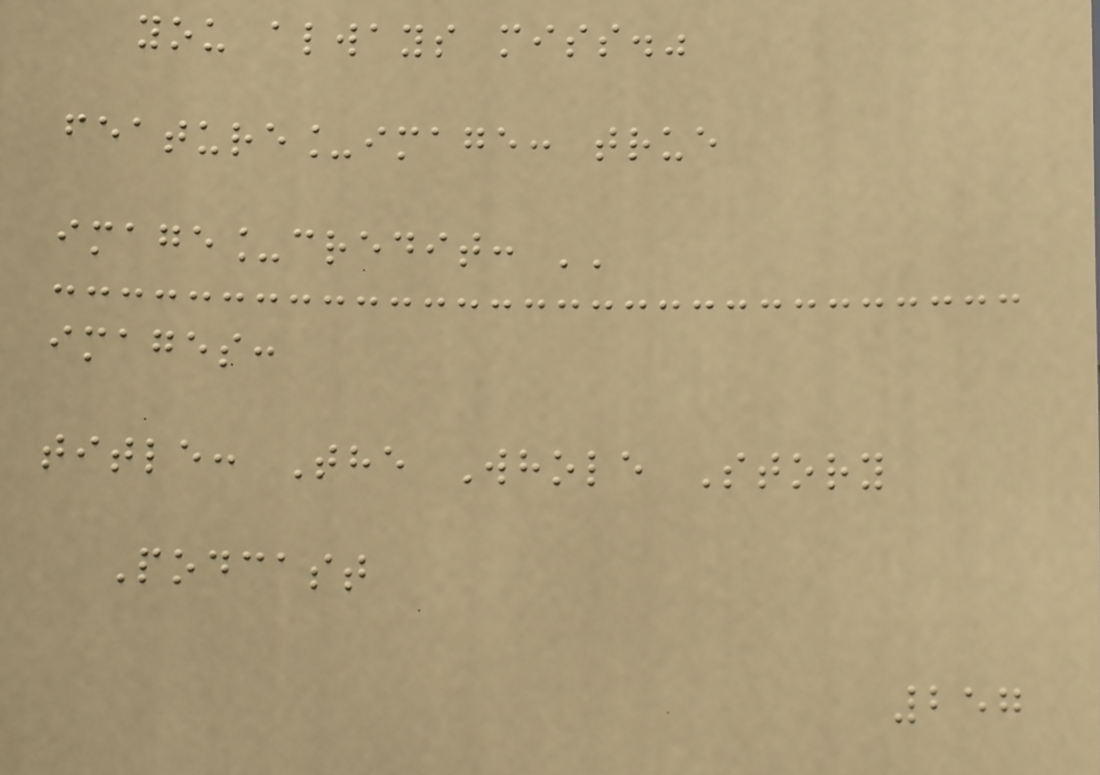you always miss."
feature_image: true
image_credit: ''
images:
title: The Whole Story
Podcast
257
